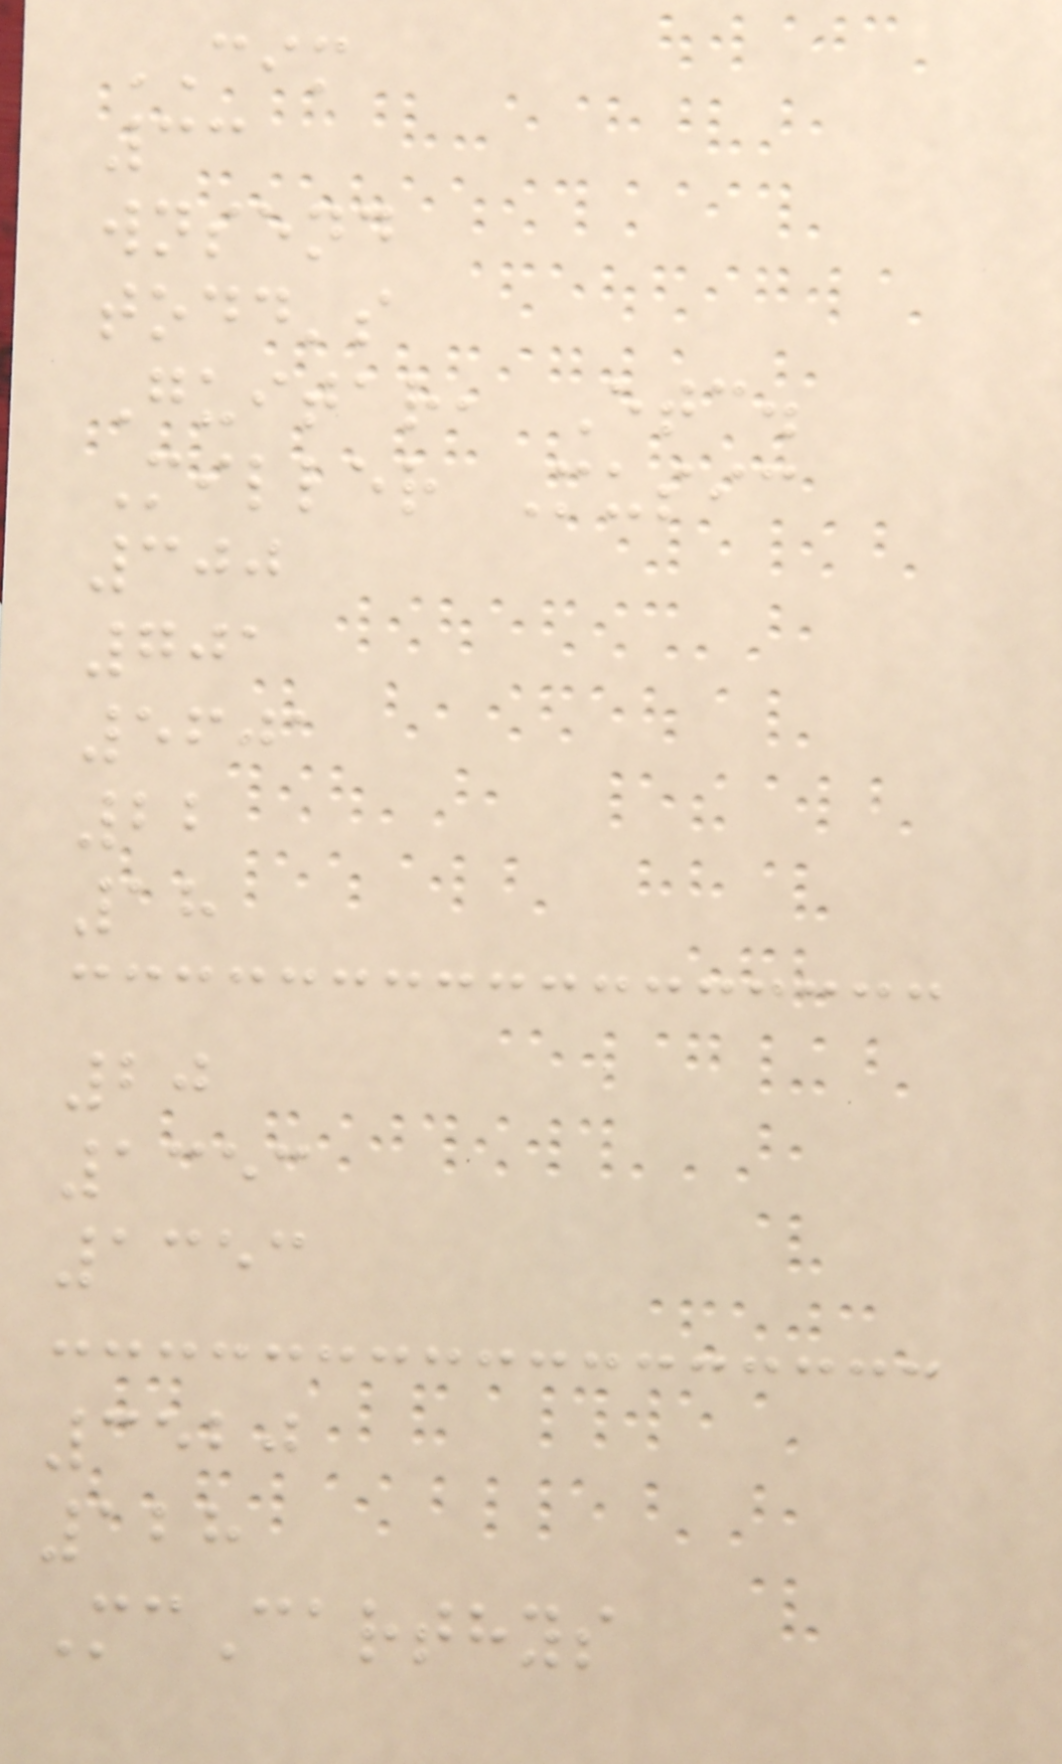CIM
33
wnsend
todd's
Guitar, Etc.
Miller Music
300
701
5601
22
18
20
1353
1353
3520
128
McCarthys
